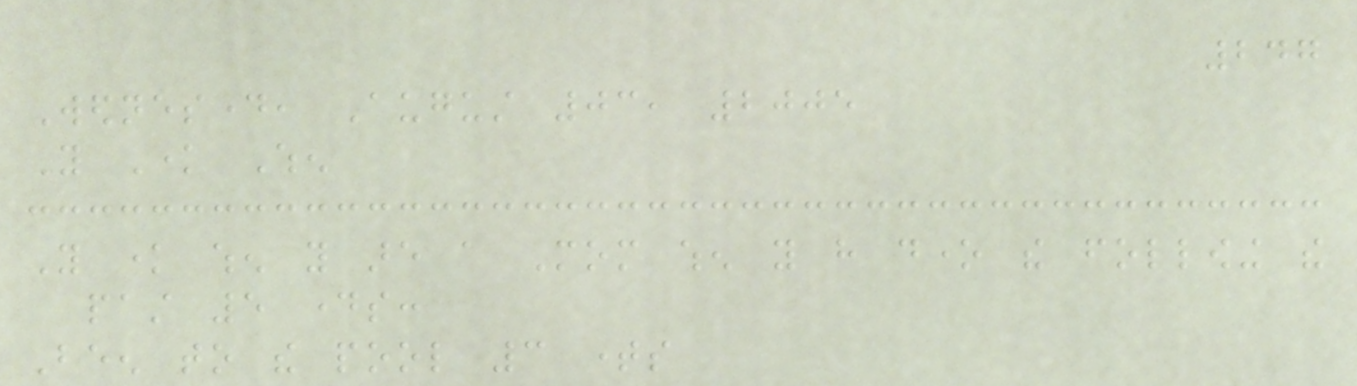247
Wednesday, August 03, 2005
You Know When
You know when you are a Mom when you have done the following the
past 5 days:
Been to the pool 3 times
